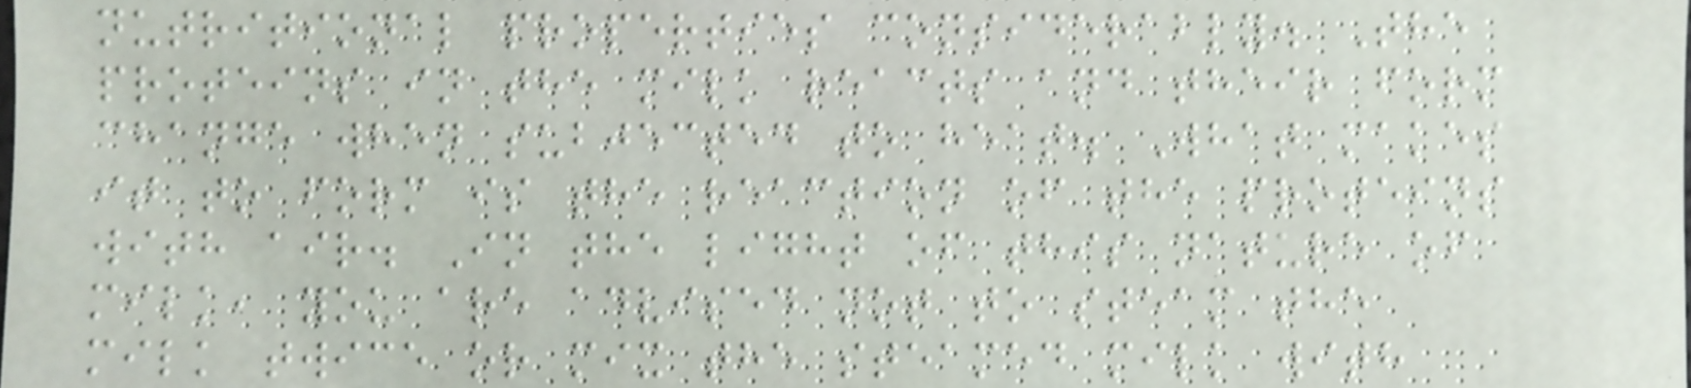nutritional properties considerably. The
proteins in the milk reacts and their form
change when subjected to heat. What makes
it to form is the reaction of the proteins
with air. In the light of this nature of
milk, you are advised not to steam the
milk twice or mix the steamed milk with
